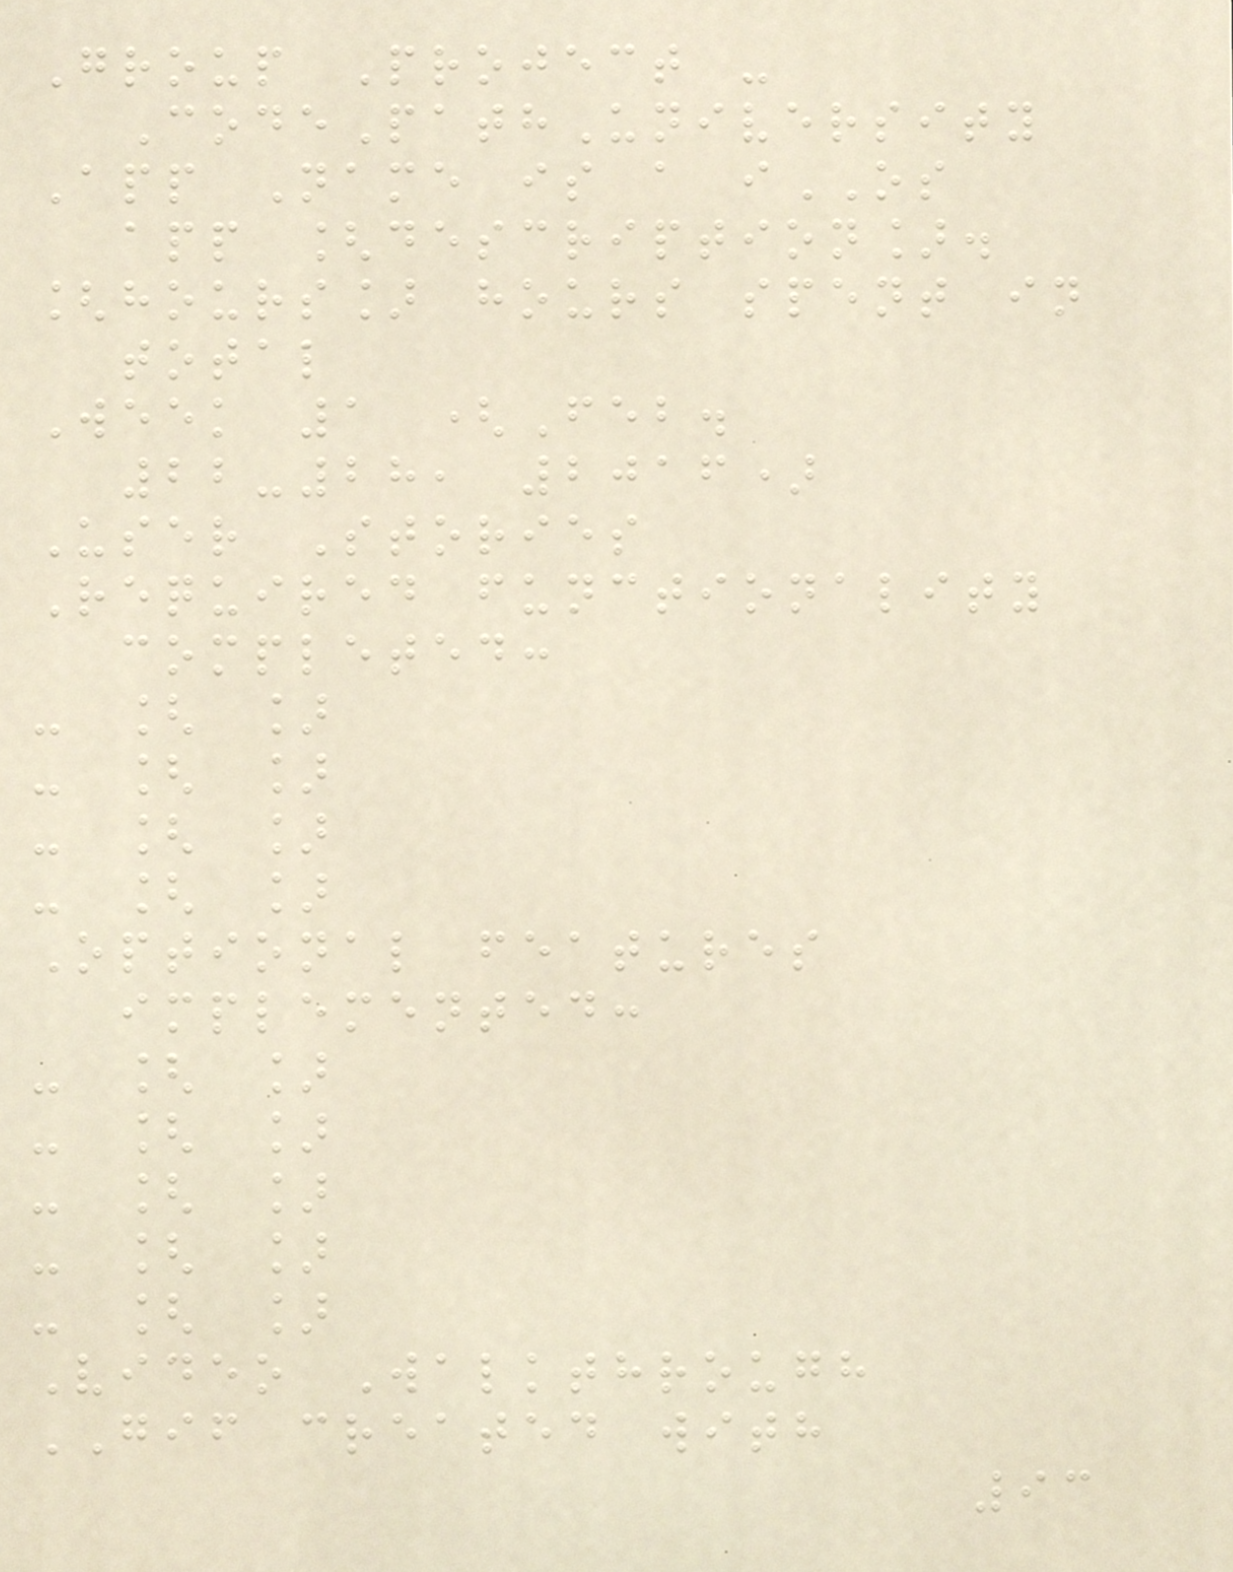Group Project -
CodePathUniversity
App Name is a iOS
app [description].
[hours] hours spent in
total
Week 1 (Feb.
22-28, 2016)
User Stories
Required functionality
completed:
- [ ]
- [ ]
- [ ]
- [ ]
Optional features
implemented:
- [ ]
- [ ]
- [ ]
- [ ]
- [ ]
Video Walkthrough
GIF created with
93
